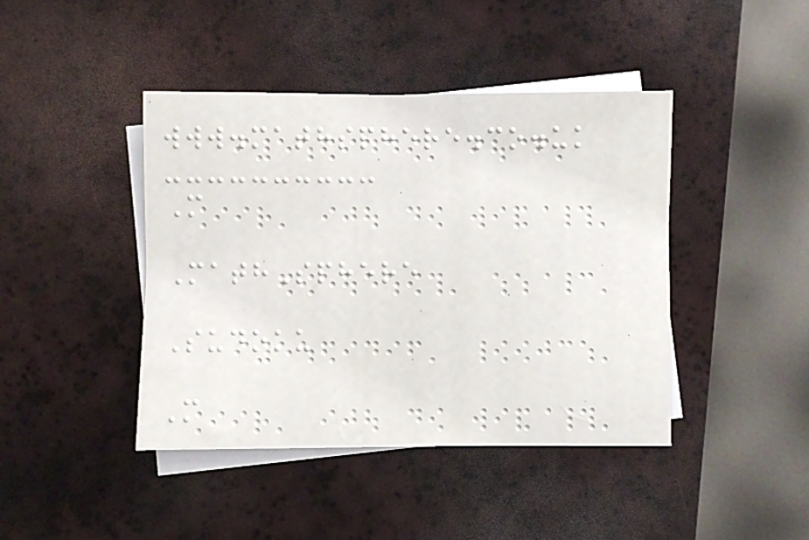www.mathsphere.co.uk
M
MathSphere
Sudoku
M
